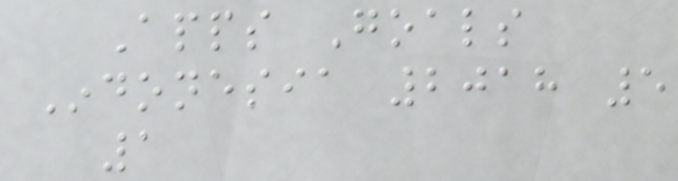Apps Goals
Indonesia 2018 5
1
